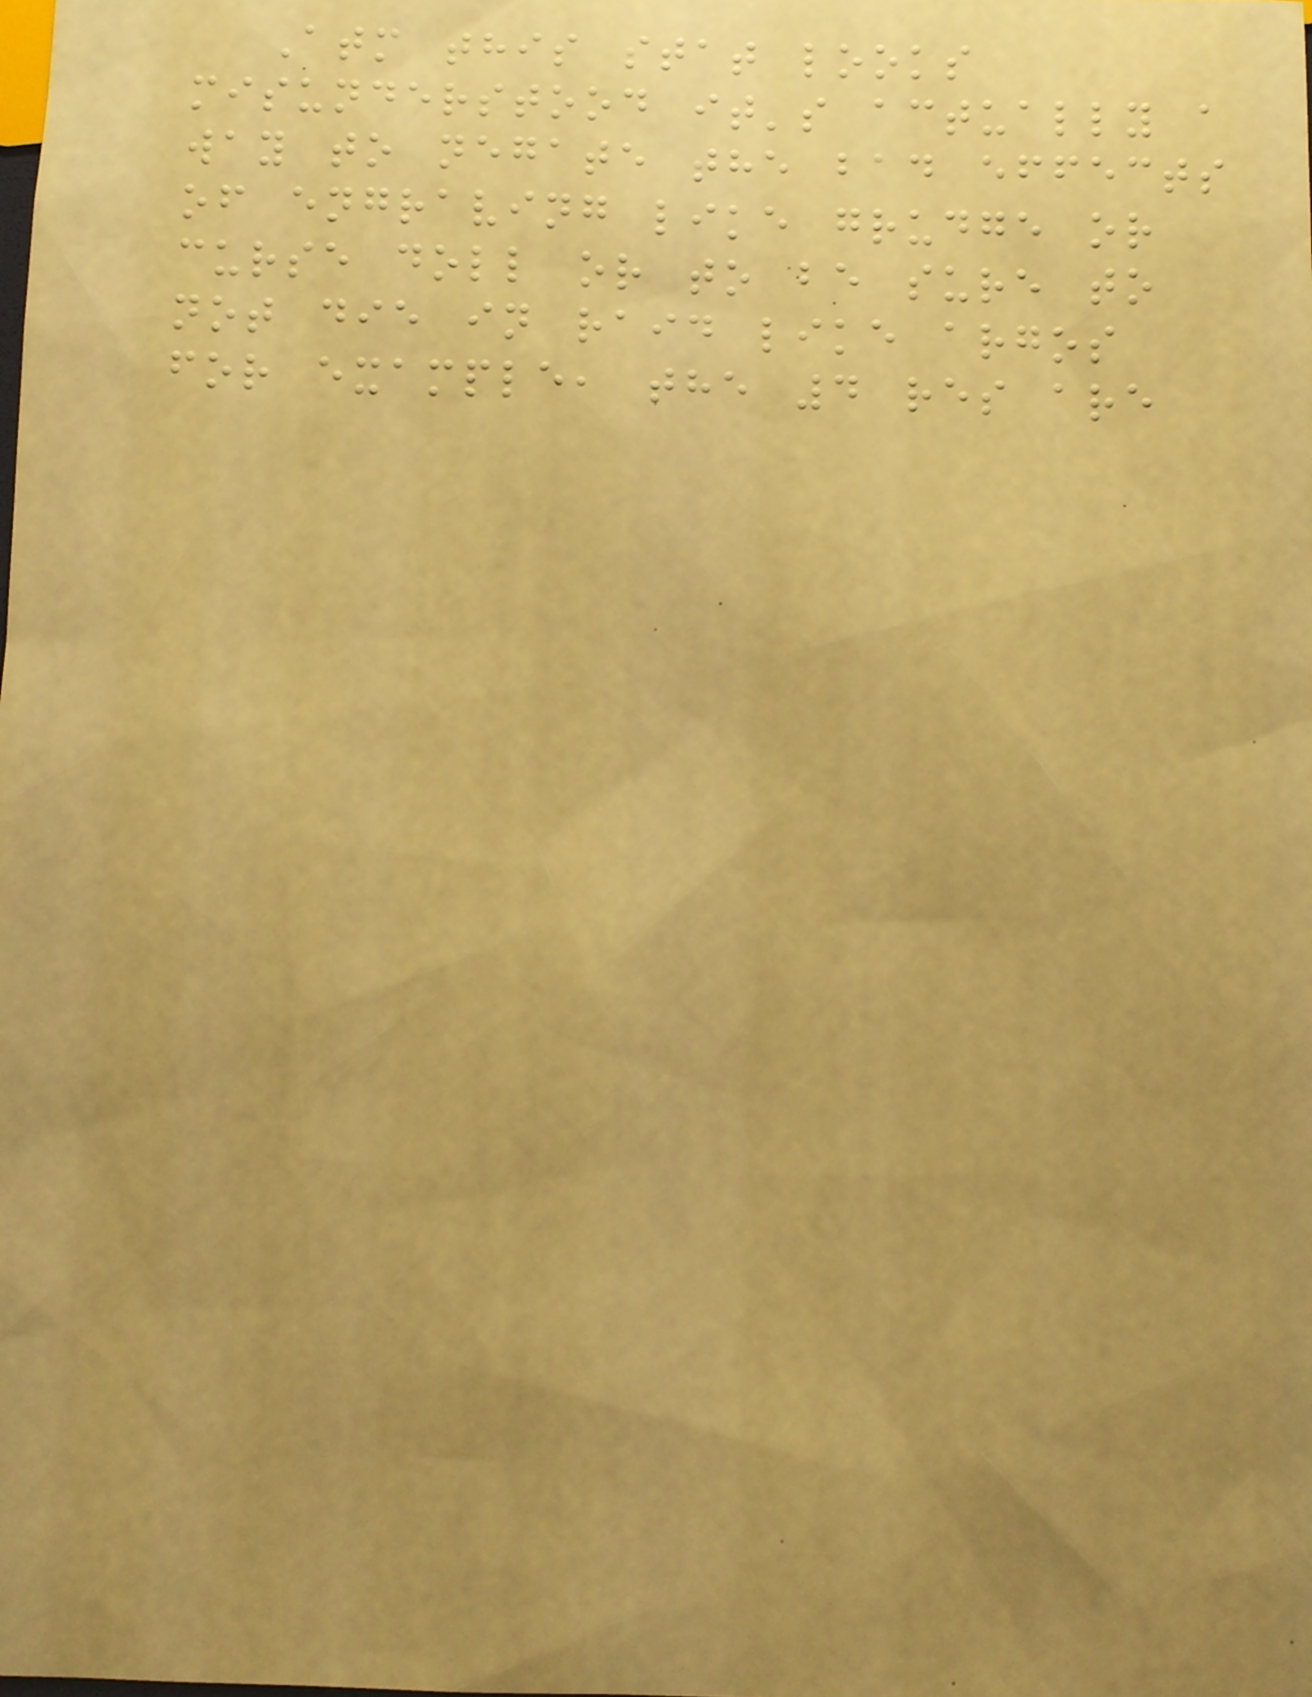Atm this stat looks
misunderstood it's actually a
way to negate the bad effects
of engraving like grudge or
curse doll or to be sure to
not die in raid like argos
for example, the 4 res are
